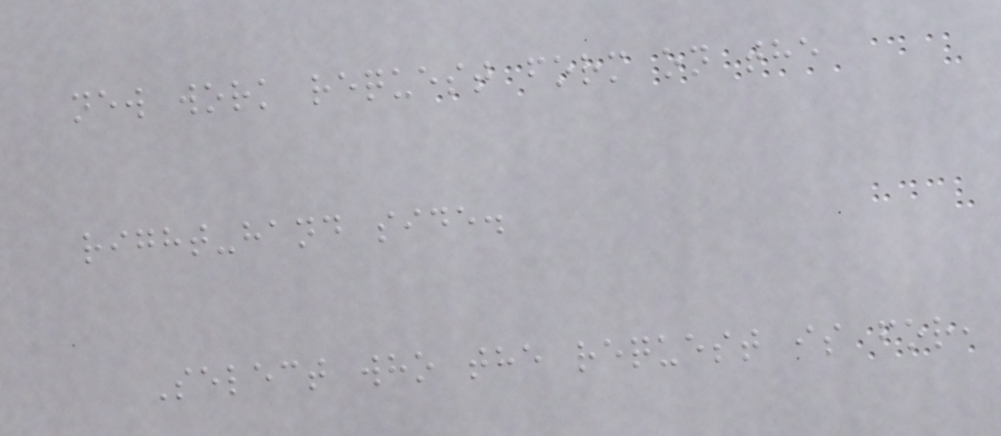new work request form on the
right-hand side.
Select who the request is for,
